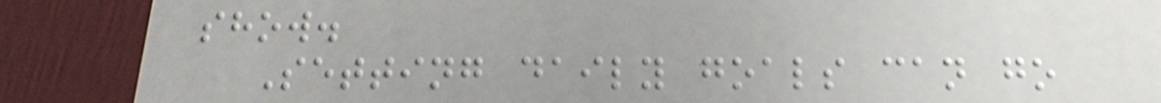show.
Setting daily goals can go
